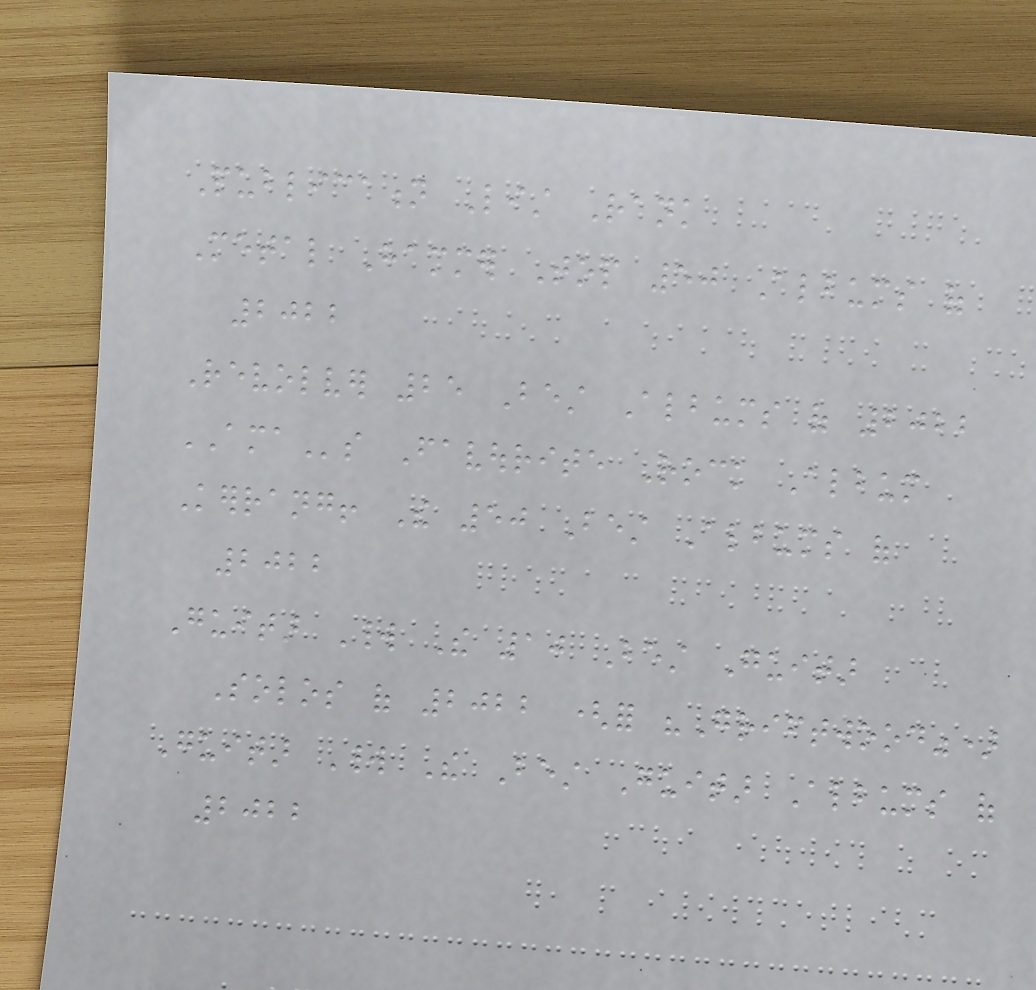Publication List Rank
Metal Hammer Top 50 Albums of
2022
Revolver 25 Best Albums of 2022
AMAs Favourite Rock Album
Kerrang! The 50 Best Albums of
2022
Guitar World The 10 Best Guitar
Solos of 2022 (for "Griftwood")
Guitar World The Best Guitar Albums of
2022
